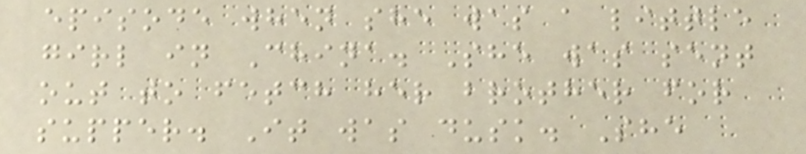episode when she was a little
girl in China. She was sent
out to fetch her brother for
supper. It was dusk. She
